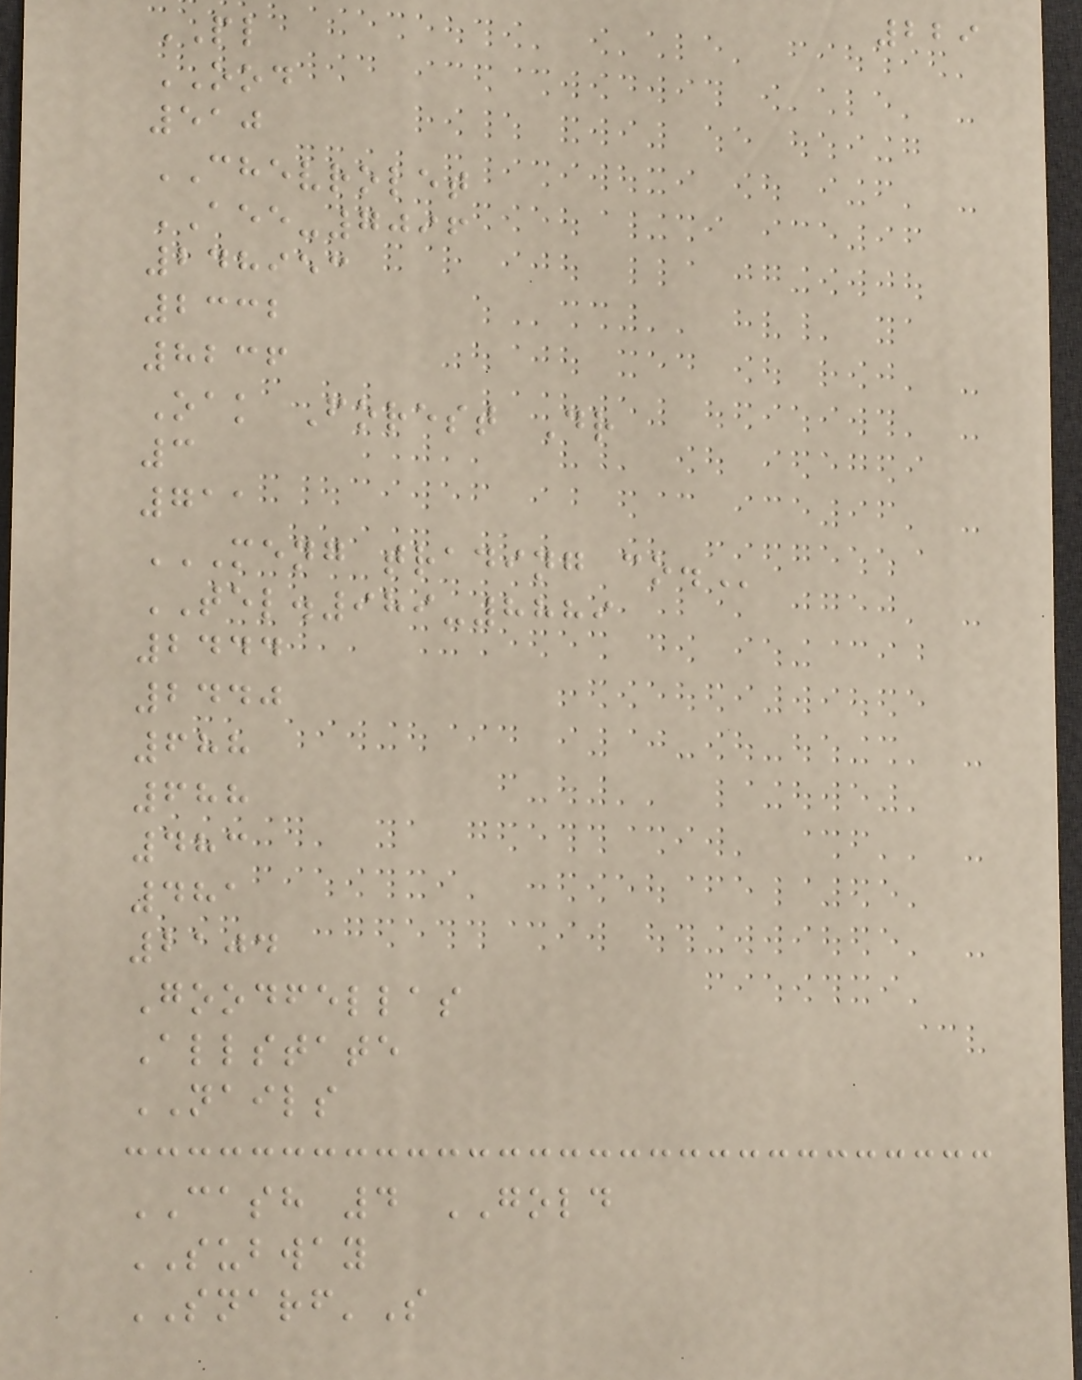229
PL
OOD
510
CHEVROLET
AEE-7096
248953
2332
8236
Oak Forest Dr
3
711
MENG TRADING CO.
TEL.989-8889
2444
2440
688
688
483
481
2104
Goodfellas
Allstate
NAILS
CASH 4 GOLD
SUBWAY
SNARF'S
